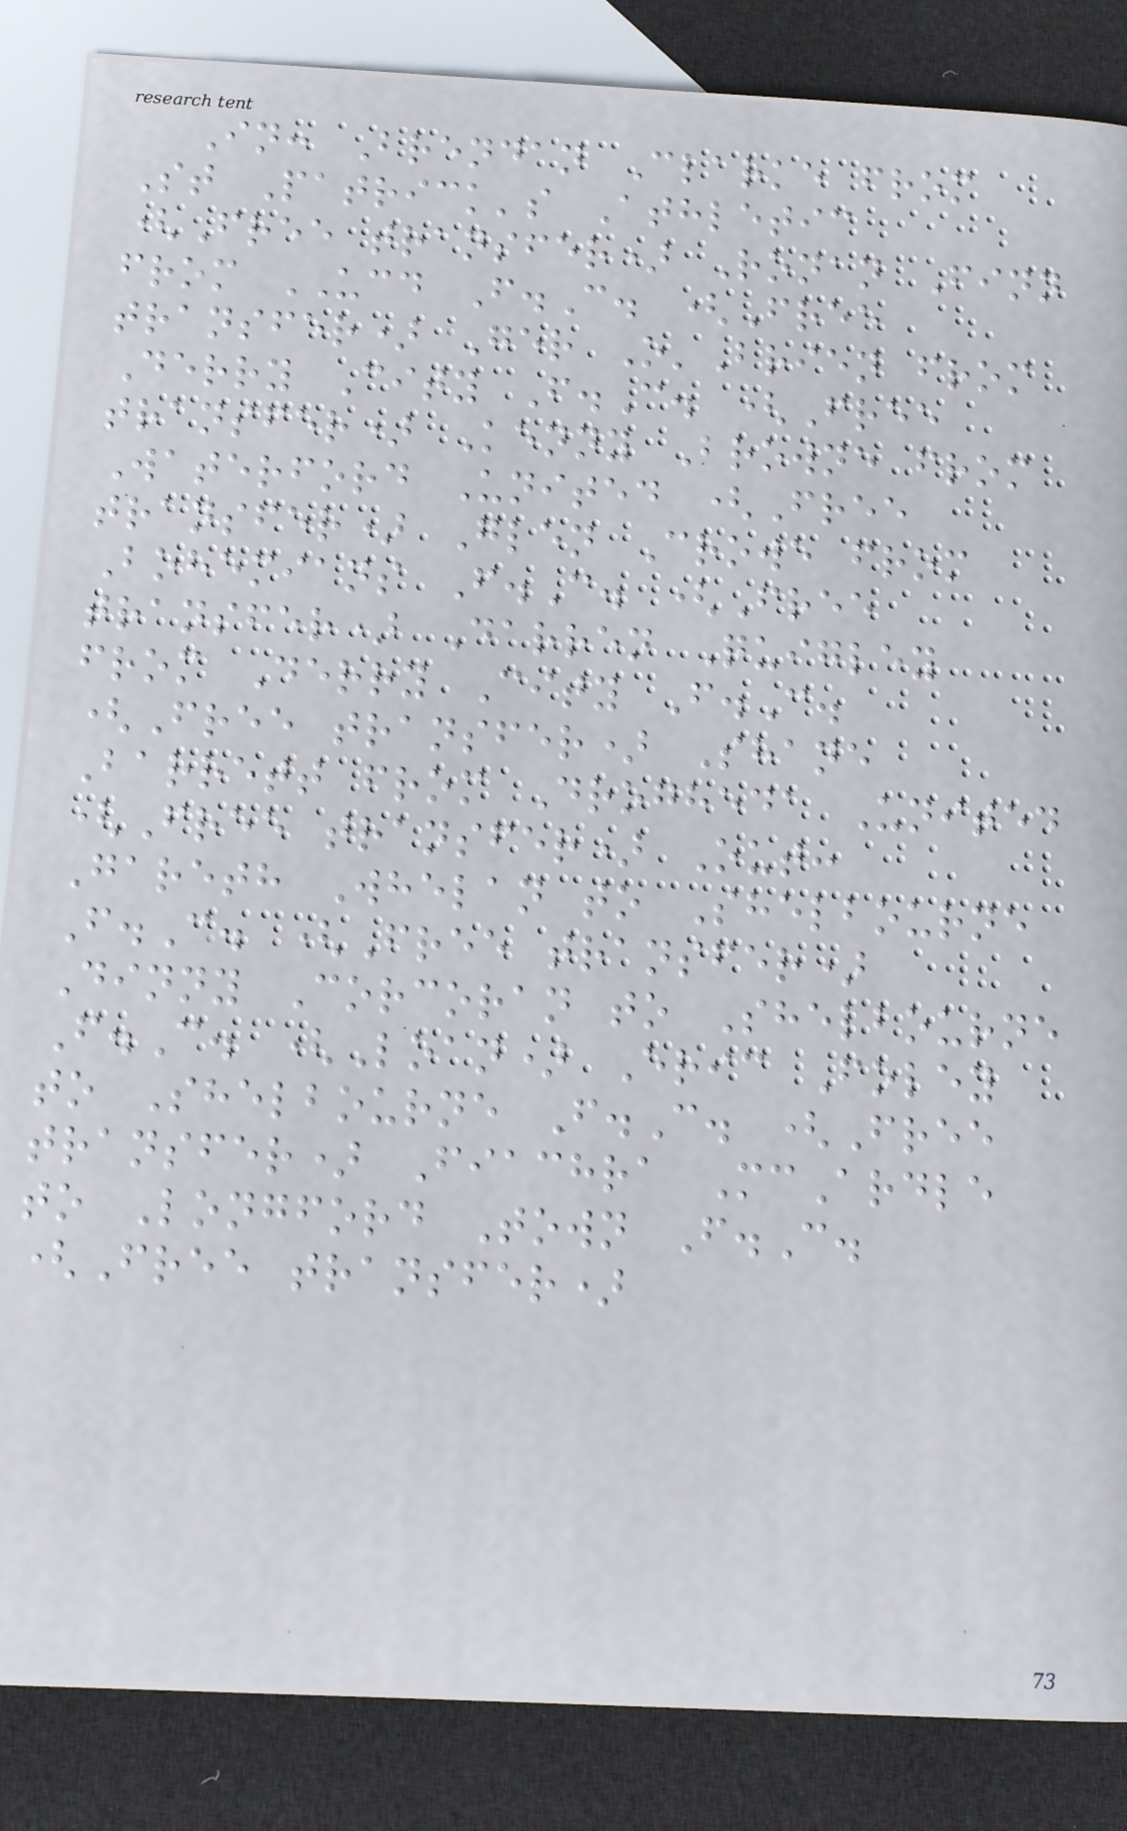In: Brendan Clarke from
St Patrick's Athletic
(Free transfer) Ronan Finn
from UCD F.C. (Free
transfer) Ger O'Brien from
Derry City F.C. (Free
transfer) Kenny Browne from
Waterford United (Free
transfer) Glen Crowe from
Bohemians F.C. (Free
transfer) Darren Quigley
from Derry City F.C.
(Free transfer) Shane
Barrett from Drogheda United
(Free transfer) Out:
Gareth Whelan to Shelbourne
F.C. (Free transfer)
Dinny Corcoran to Shelbourne
F.C. (Loan) Eric Foley
to Shelbourne F.C. (Free
transfer) Fiachra McArdle
to Longford Town F.C.
(Free transfer)
